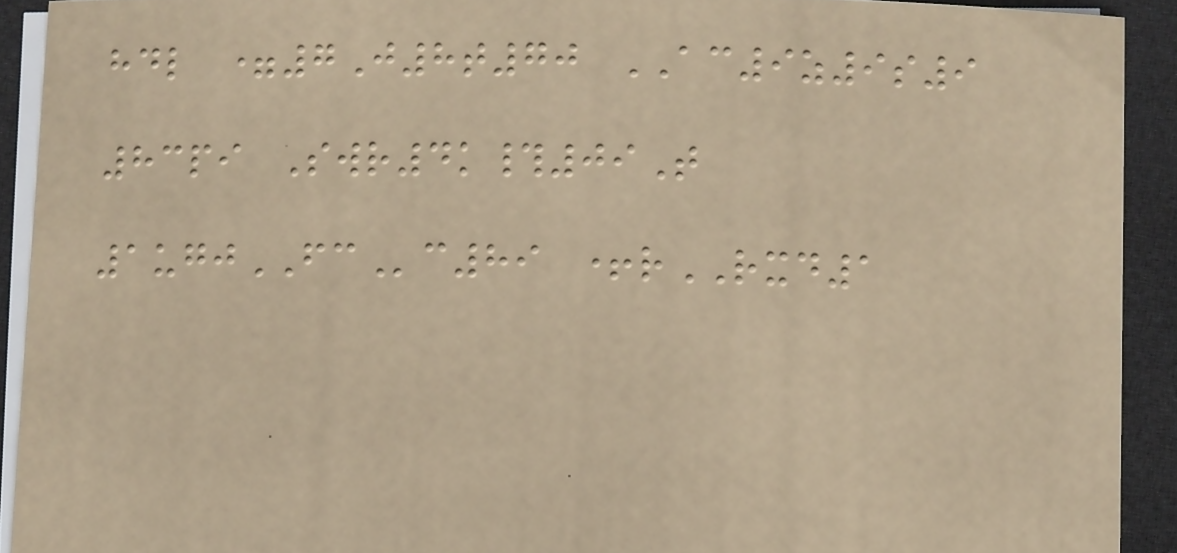hdl =7J8t70 AC9z9s9
83pi Swr4k#09T
1ugjFCc89 +rRXD1
